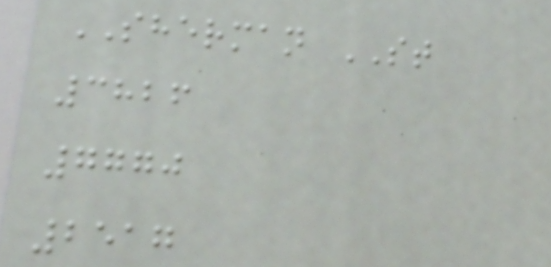SHERMAN ST
3826
7770
2517
